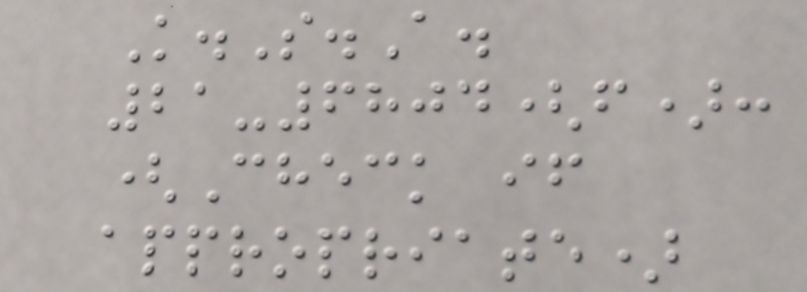K.S.A.
21-6804(f):
(Check if
appropriate)
